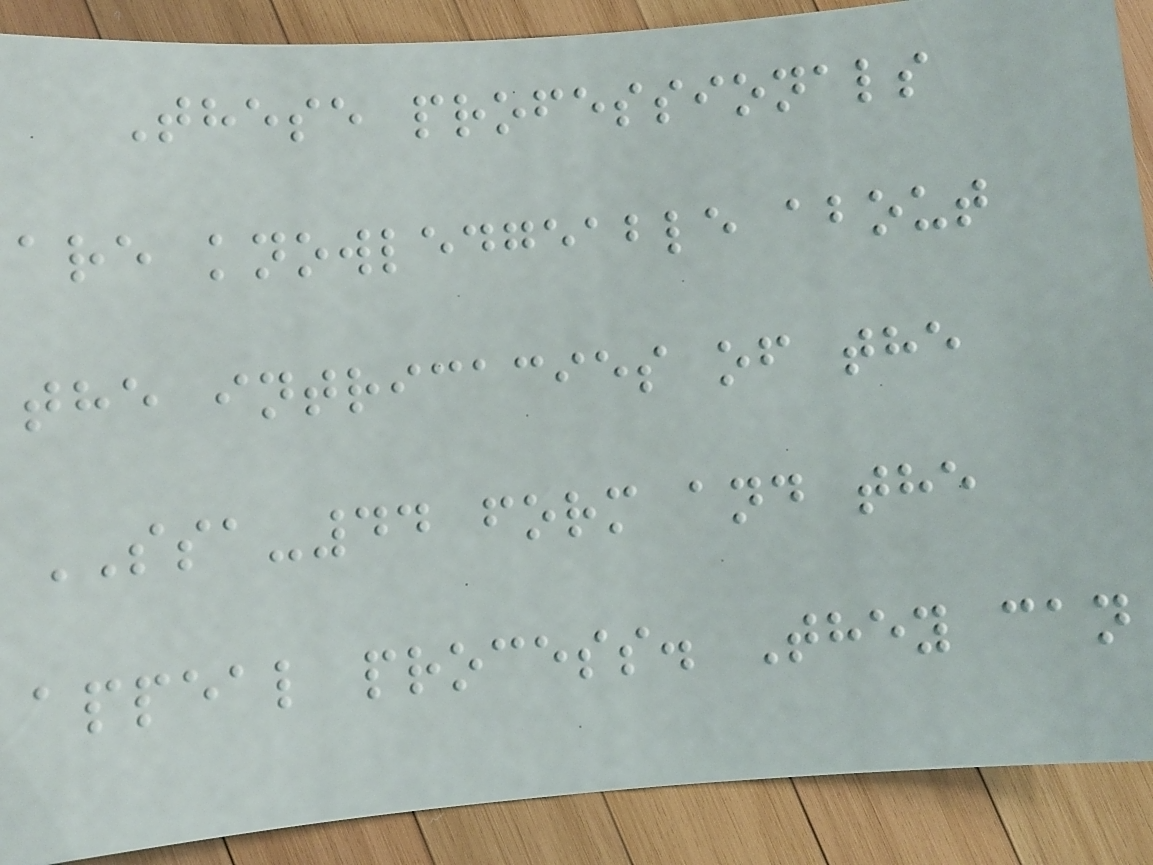These professionals
are knowledgeable about
the intricacies of the
SSA-44 form and the
appeal process. They can
